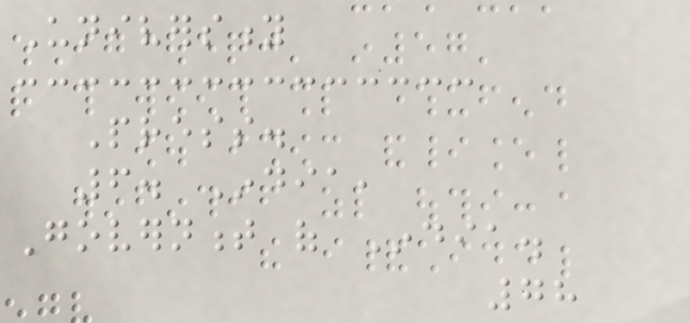University
Press.
6. India,
Government of India.
78
